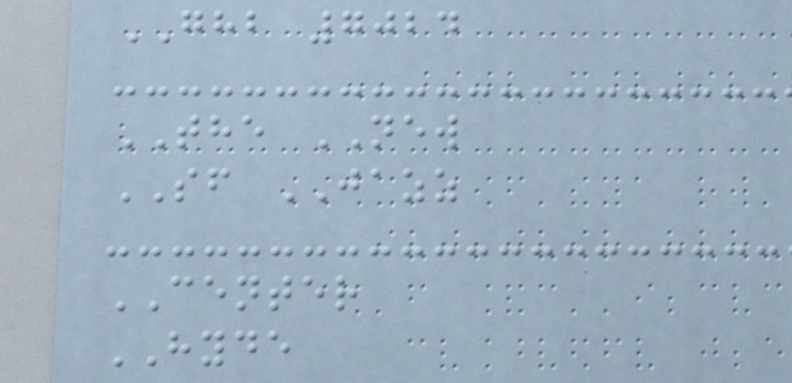GHB 7024
THE NEW
SF JAZZ
CENTER
HYDE
